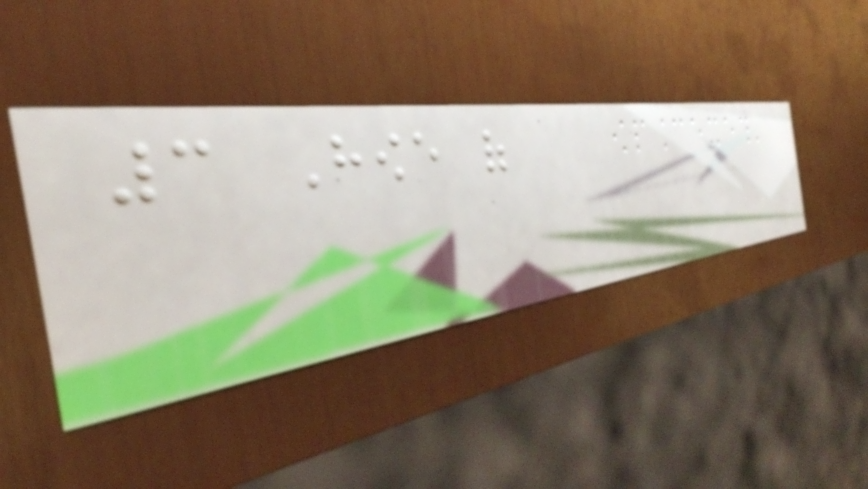3 Howe of
